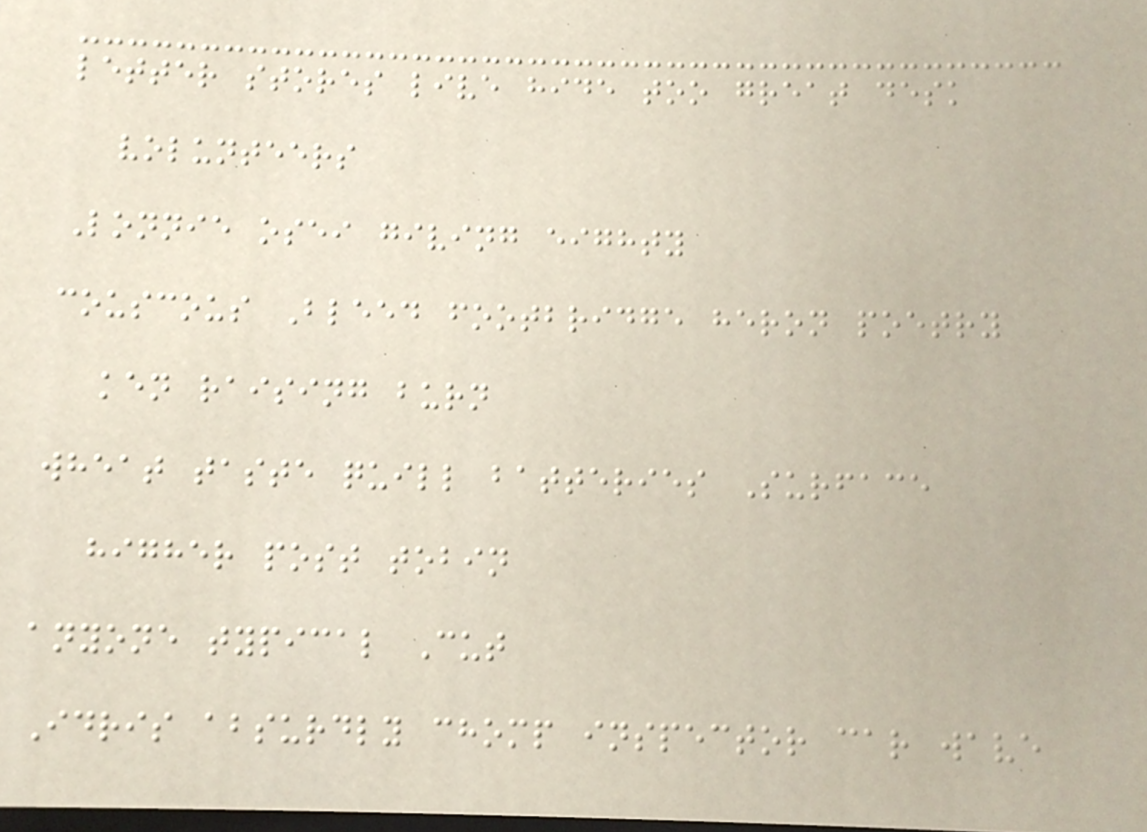letter stores live hide too great desk
volunteers
Lonnie osei giving eighty
couscous Bleed footbridge heron poetry
ken raising burn
wheat taste quill batteries Surface
higher post tobin
anyone typical Cut
Idris absurdly chomp inspector car wave
